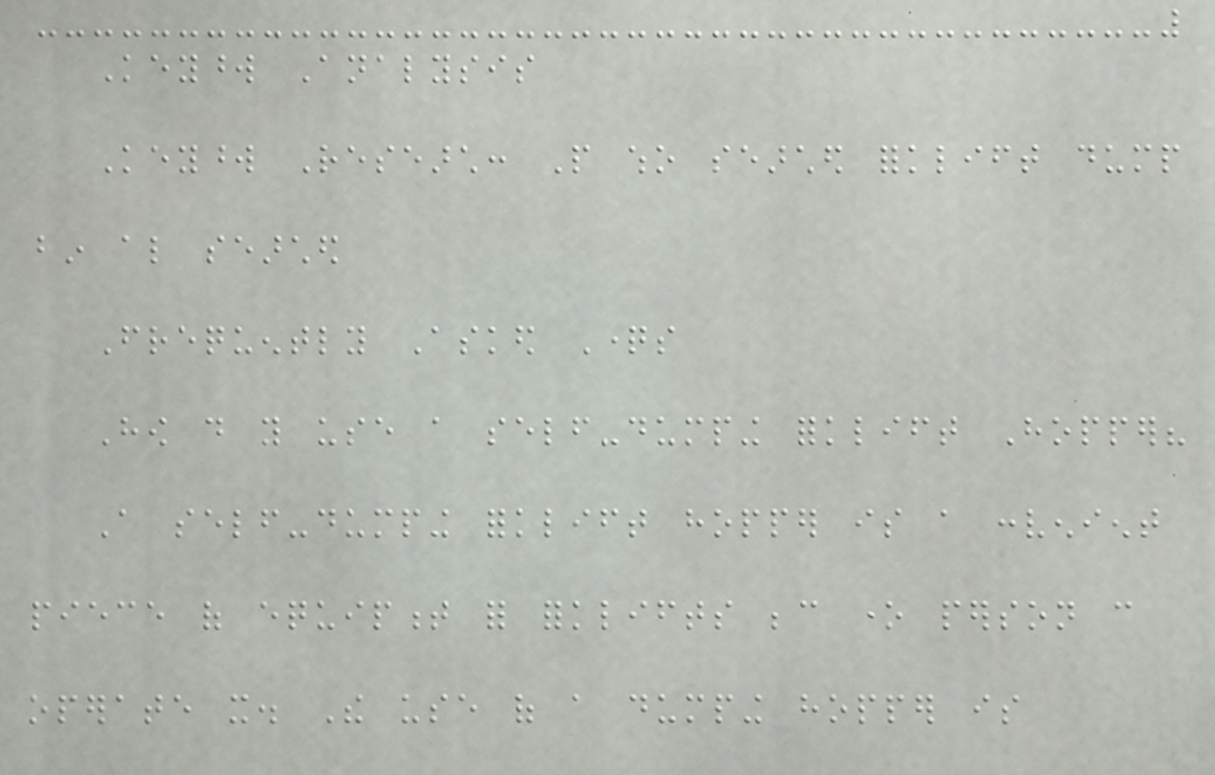Keyword Analysis
Keyword Research: People who searched forklift dump
bin also searched
Frequently Asked Questions
How do you use a self-dumping forklift Hopper?
A self-dumping forklift hopper is a convenient
piece of equipment for forklifts because one person can
operate it. The use of a dumping hopper is
